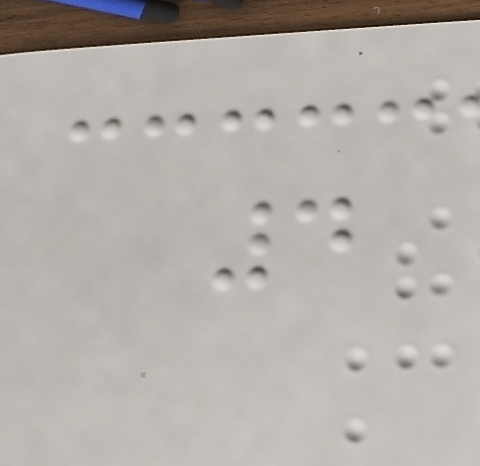4
